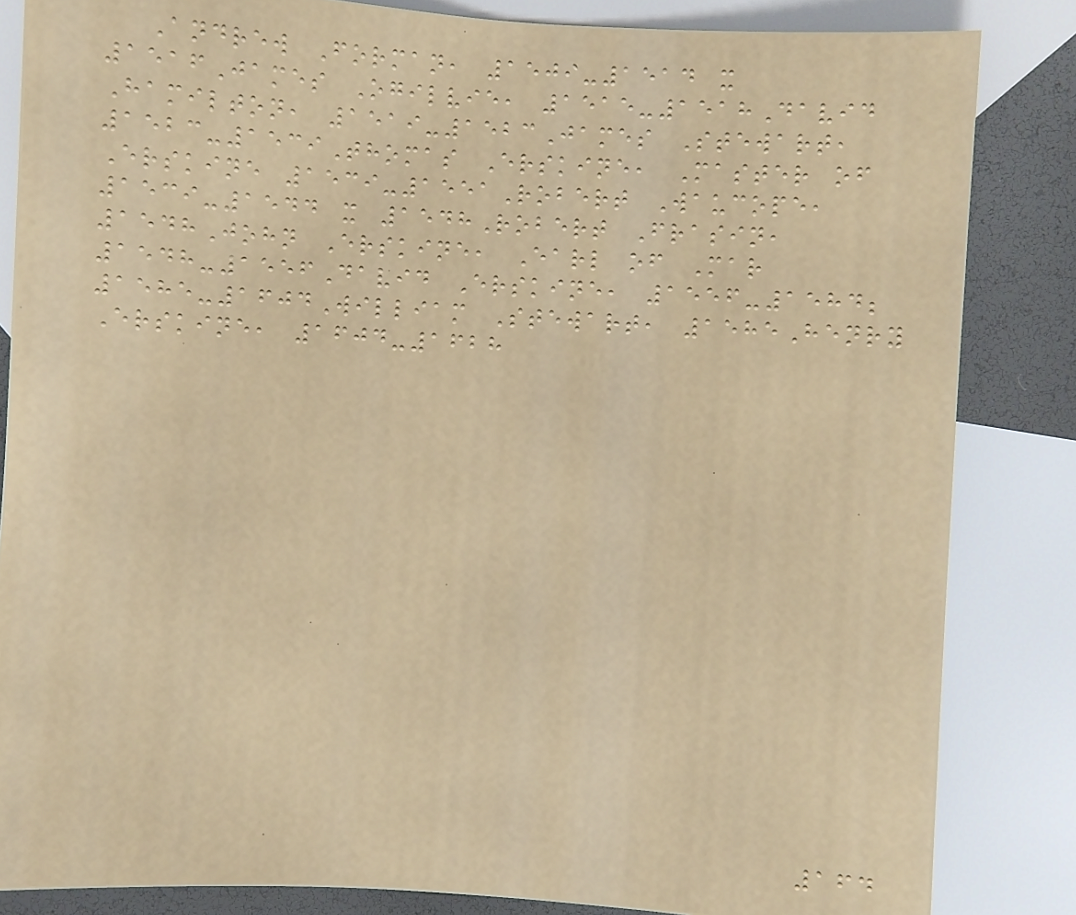Andrew Forman, 1509-1514 x
1516James Ogilvie, 1515-1518David
Hamilton, 1519-1523James Stewart,
1523-1539Thomas Erskine, Master of
Erskine 1539-1551Robert Waucope,
1539-1544 x 1548Robert Frasin,
1548John Erskine, Earl of Mar
1548-1556David Erskine, 1556-1584;
1585-1604William Stewart, 1585Henry
Erskine, 1604-1628
164
